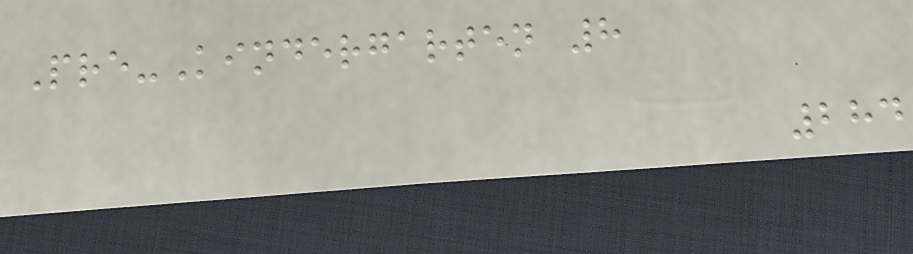Pre-Kindergarten 8
284
